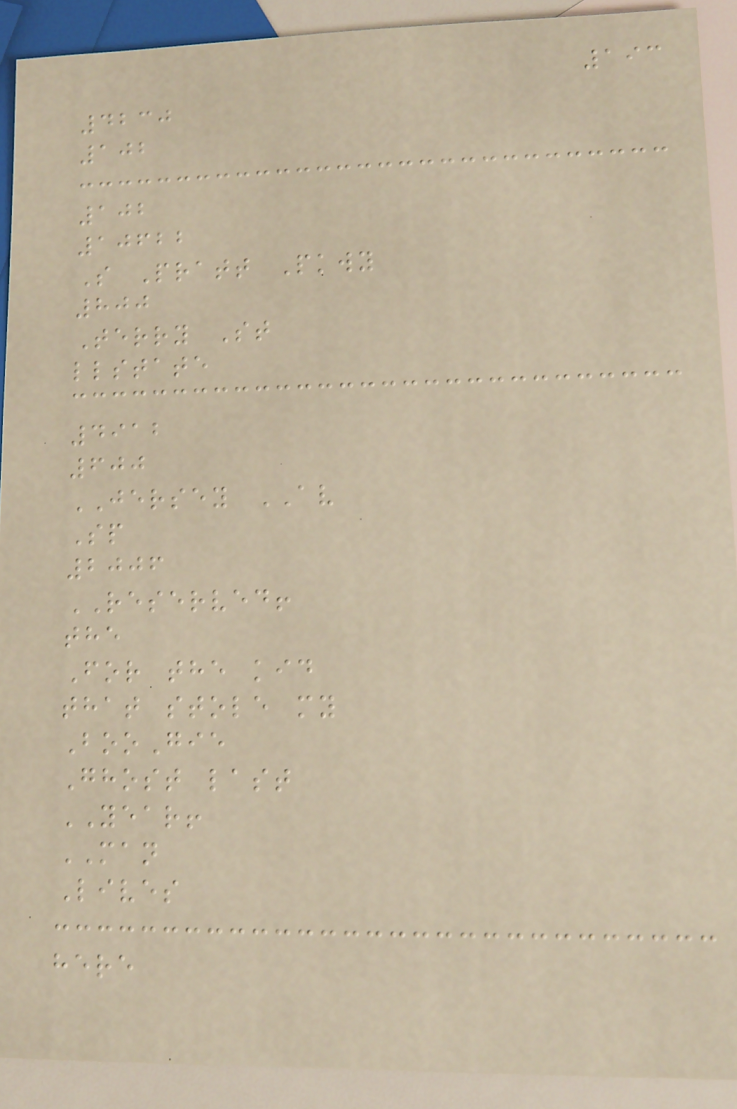193
4230
102
102
10622
S Pratt Pkwy
800
Terry St
llstate
4912
600
JERSEY AV
Sp
2006
RESERVED!
the
For the kid
that stole my
BooGie
Ghost last
YEAR!
MAN
Lives
here
